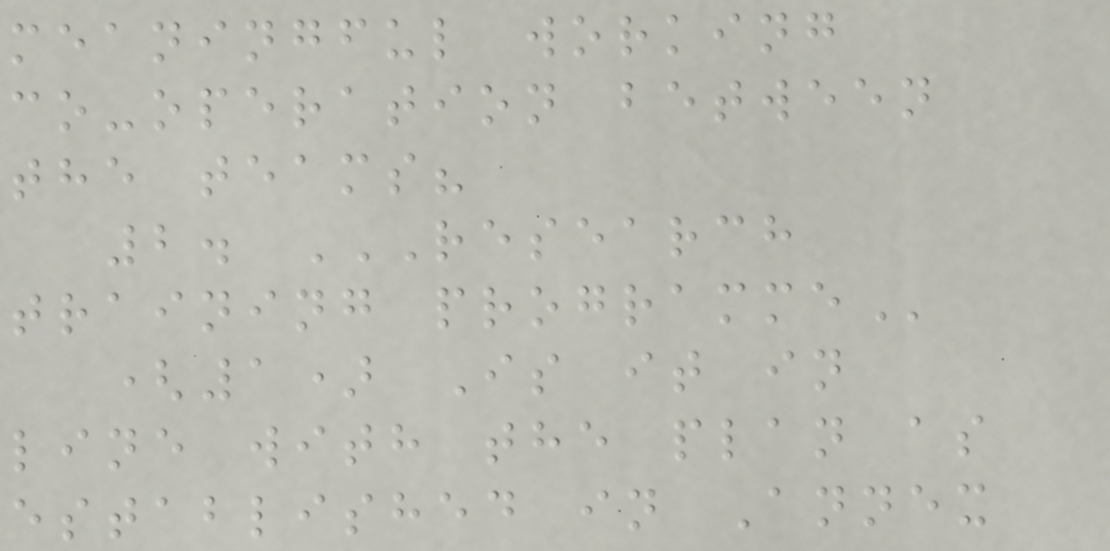meaningful working
co-operation between
the teams?
2. RESEARCH
TRAINING PROGRAMME
(1) Is it in
line with the plan as
established in Annex
